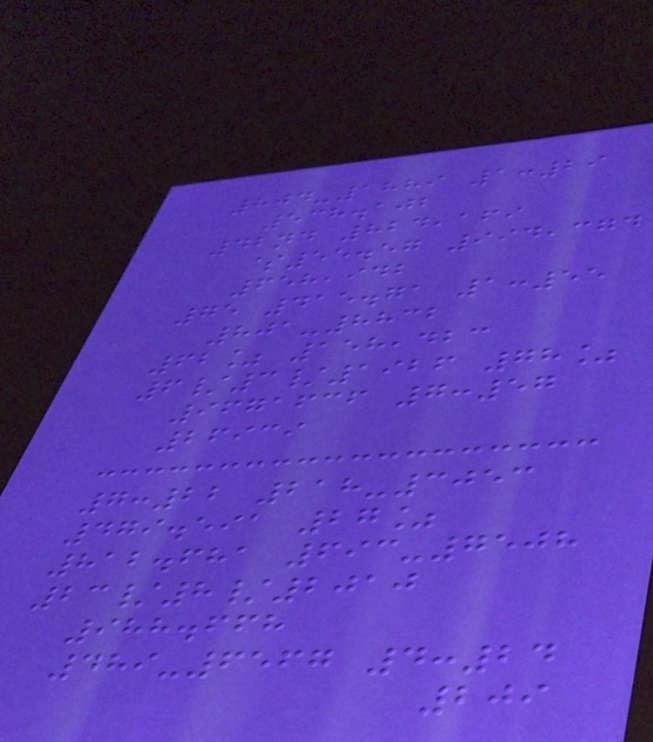804-1889 1:29
538.102
42nd 824,169
$55.57 994,374
658,942
75 415.71 1:55
801-8832
62% 158,423
6/3/1926 78%
9671636 7:57
26939
7:22 218-3053
479.591 27%
812.681 693-7508
23/8/2010
988.668
489-6567 4:24
209
